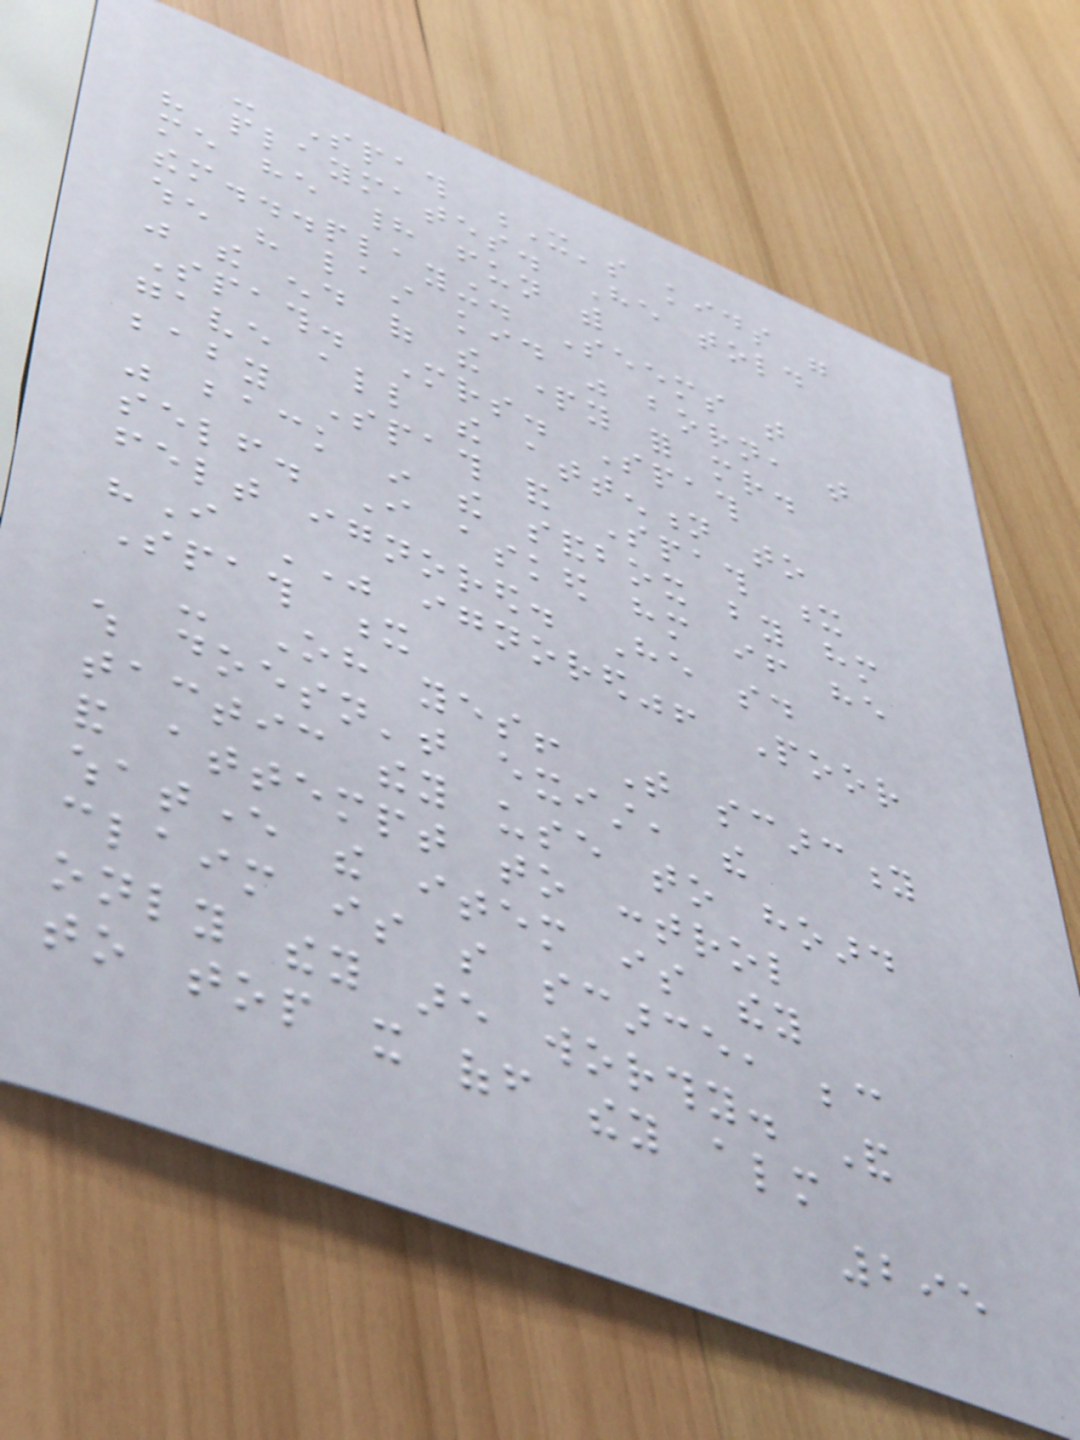- Spath X's kids were
his playmates. He told
me he had fun with
them...playing. Seems that
when his last kid was born, that
was the end of the party for mr.
Spath. Mrs. Spath
gave all the attention to
baby Spath and Spath x
was back in the sandbox by him
self. I asked him if he
felt ignored. He said
"I WAS ignored"! Poor
Spath x
- Oh yes! That scarcity
which doesn't exist, the
tactic they use to hoard
and attempt to control
whatever the item is they
claim is so scarce, because
only they are worthy. And
to top it off they almost
295
